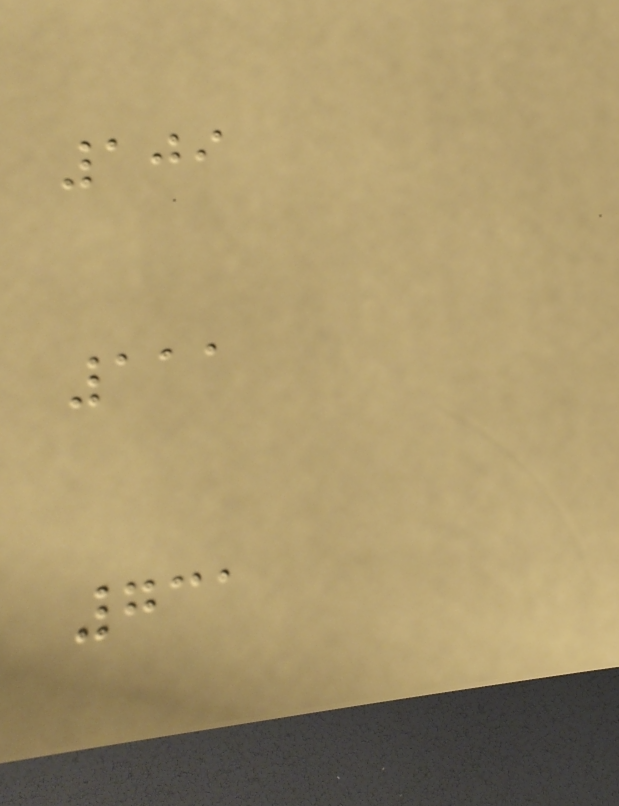109
111
731
